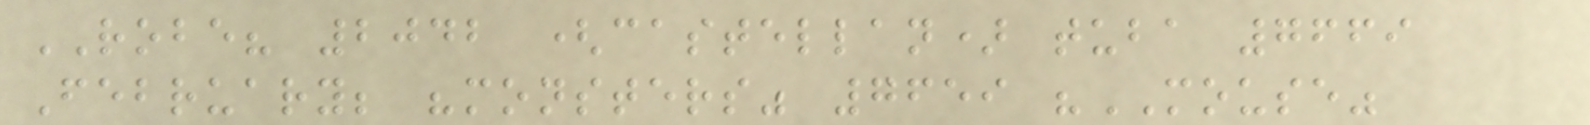ROBE? 2042 (castellan) tuba 7669
February; "monsters" 7659 "MOUSE"
